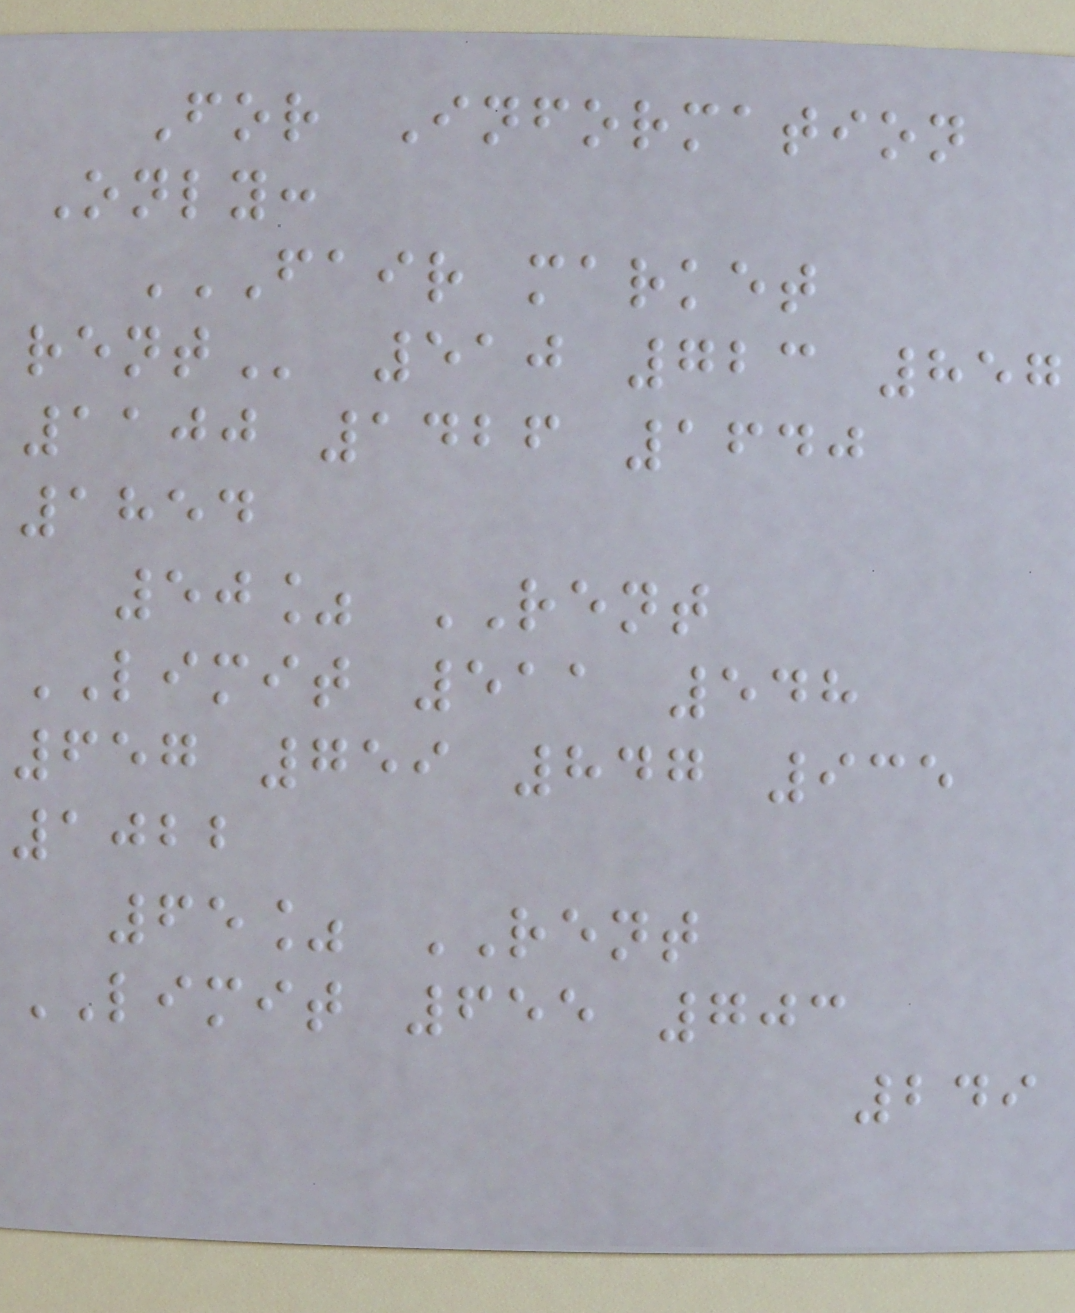For Information
Only:
FAIR MARKET
RENT 510 723 857
1100 1426 1640
1854
50% RENT
LIMIT 511 548
657 759 847 935
1022
65% RENT
LIMIT 655 703
249
